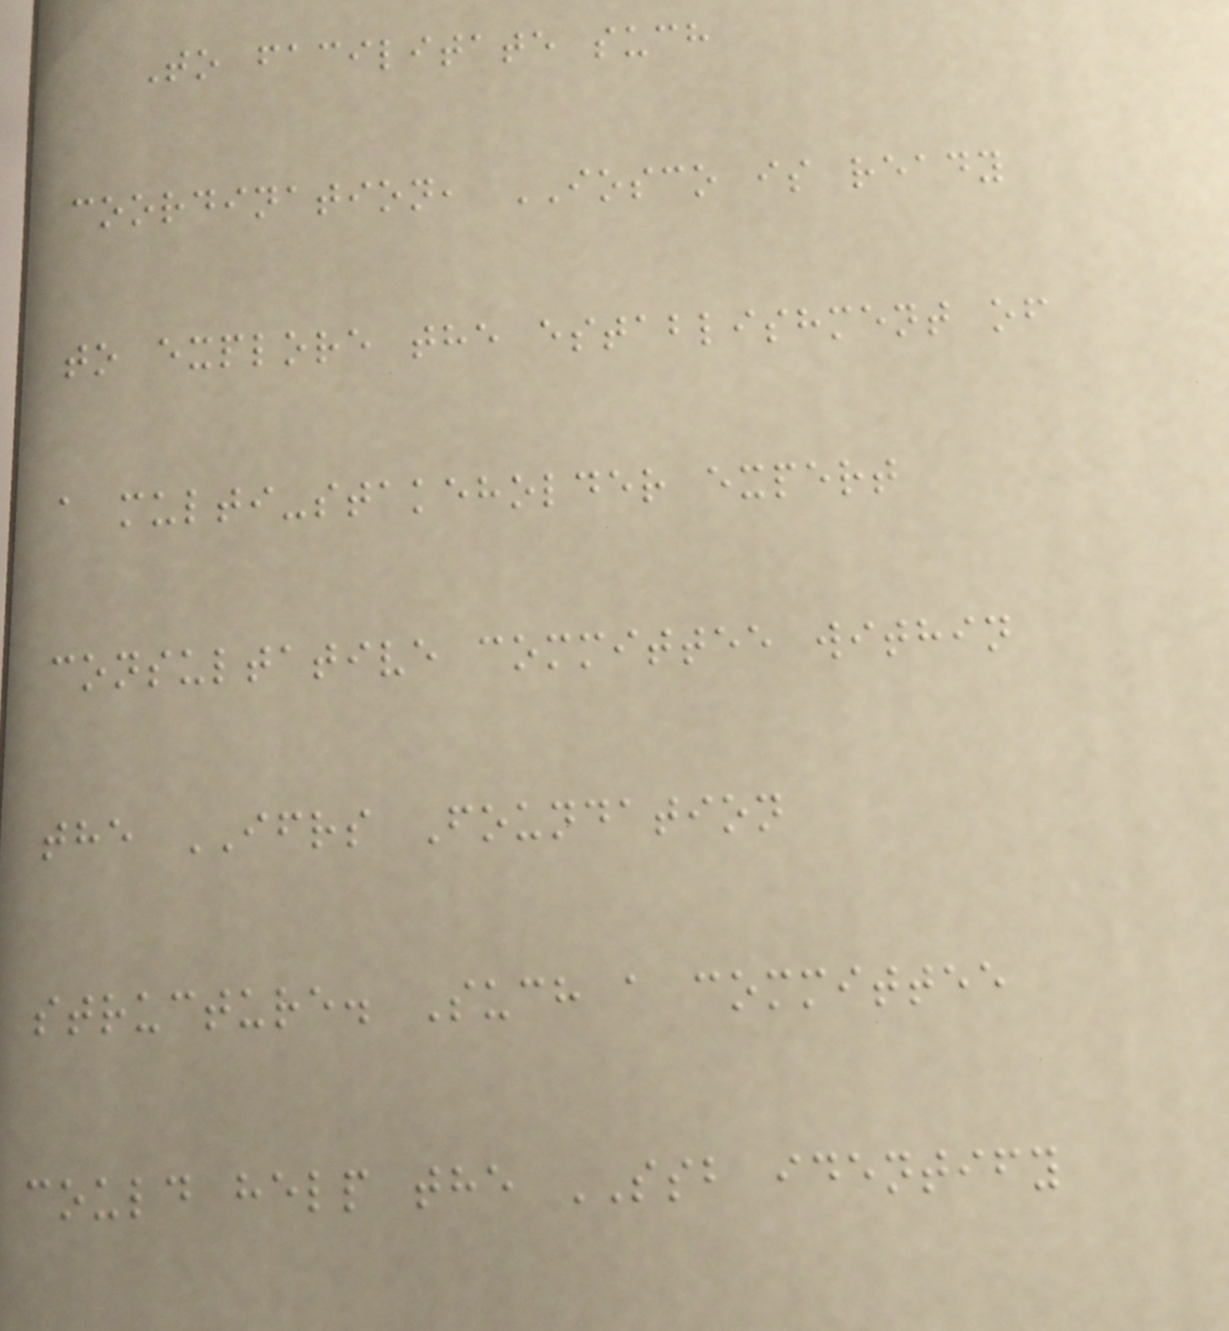To facilitate such
coordination, IOSCO is ready
to explore the establishment of
a multi-stakeholder expert
consultative committee within
the IFRS Foundation
structure. Such a committee
could help the SSB identify
